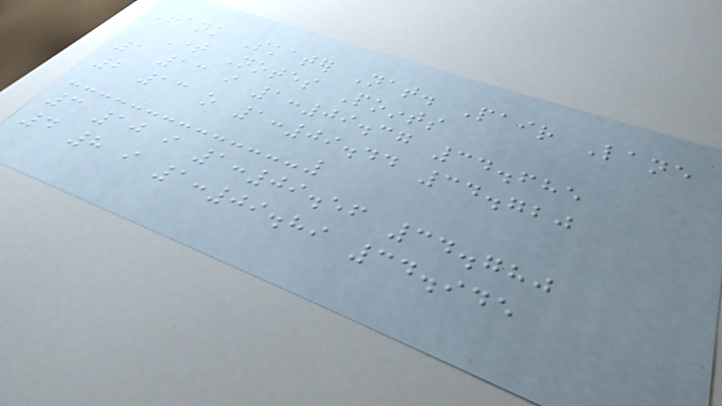Rank Skater Nat. Pair Lane
Time Notes Points
1 13 i 1:09.37 34.685
2 13 o 1:09.44 34.720
3 10 i 1:09.56 34.780
4 8 i 1:09.89 34.945
